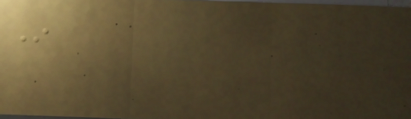In
